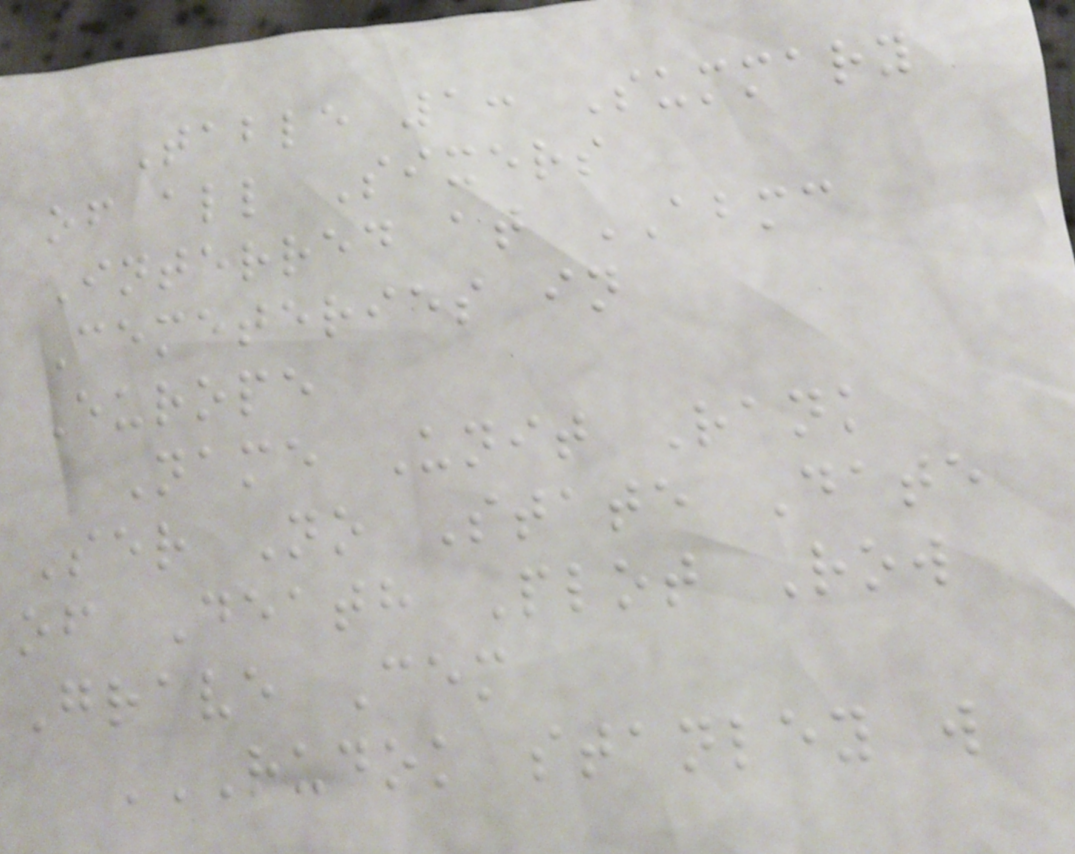Table 1: Summary
of all Sixers
Interred at ABMC
Cemeteries in
Europe
Name Unit Rank
Ser No State Date
of Death Plot Row
Grave Cem
RUDOK STANLEY W
